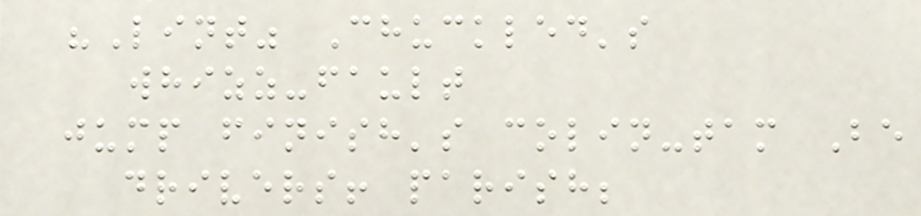"Lint" Chuckled's
whizz-fault
jump finish's colin-tam Be
drivers! parish;
